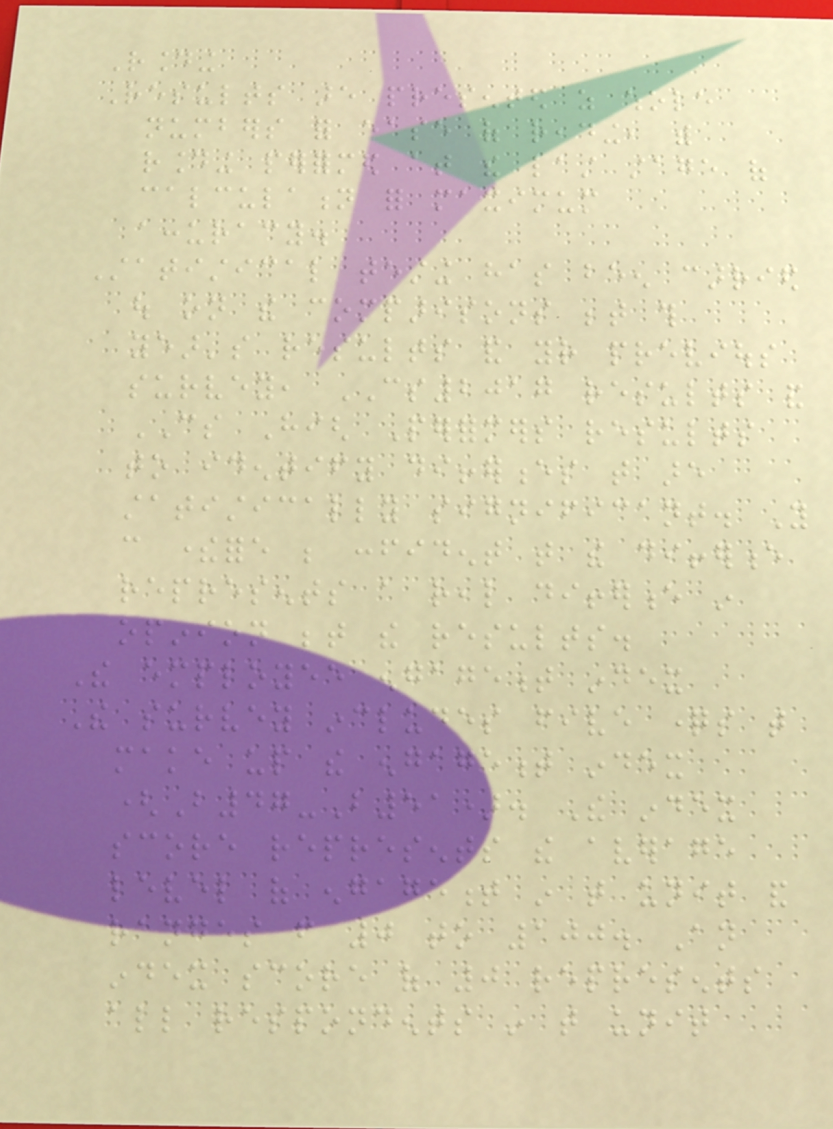Rounding
Results are presented as whole
numbers for ease of reading, with
rounding performed at the last stage of
calculation for maximum
accuracy.
Statistical testing has been carried
out on the comparisons between this
year's results and your previous
survey, CS2017 results and
CS High Performers results
to identify differences that are
statistically significant. You
can therefore be confident that the difference
represents a real difference in
opinion between the results.
The employee engagement index
The survey includes five questions that
make up the engagement index
(B47-B51). The index
score represents the average
level of engagement in that unit and
ranges from 0 to 100. An
index score of 0 represents
all respondents in that unit
